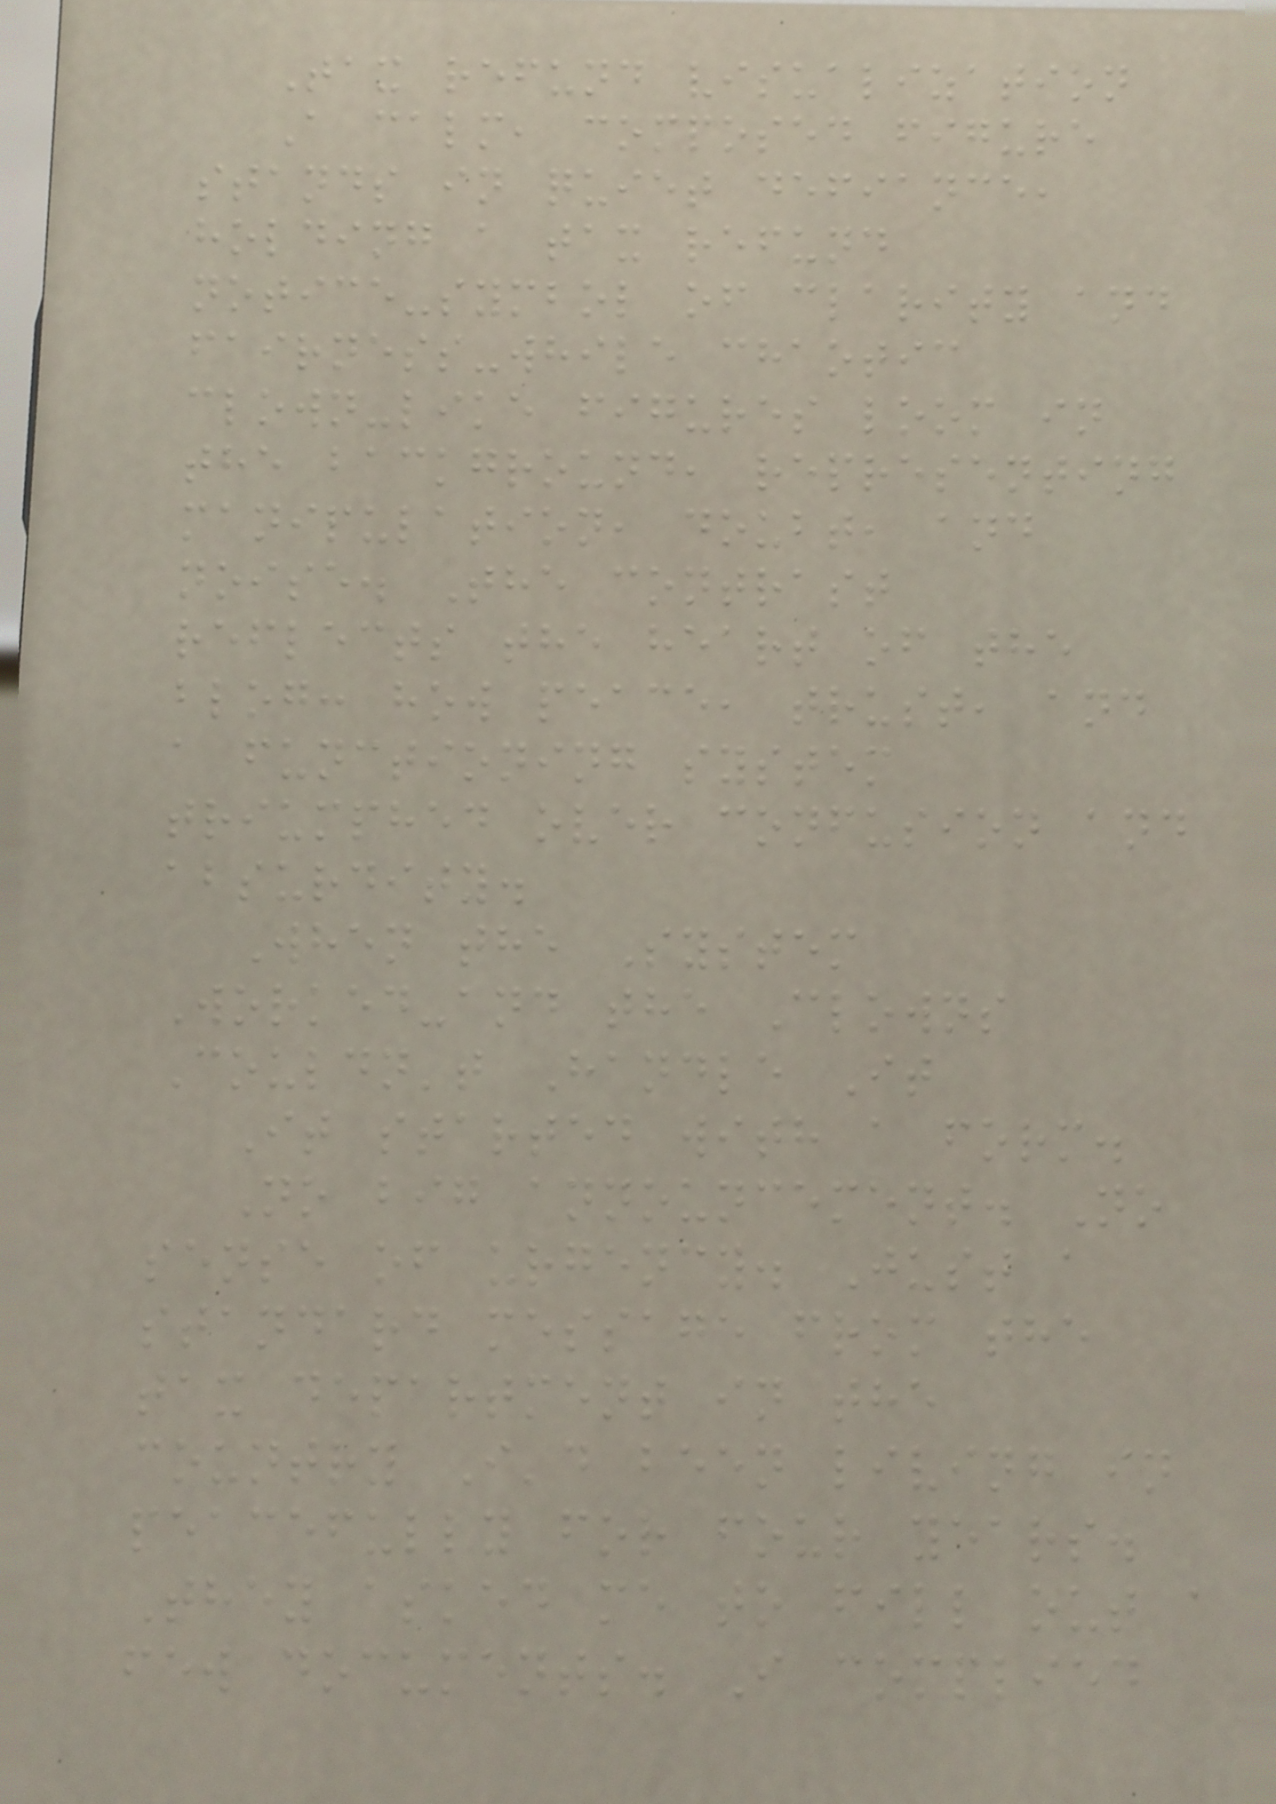Tax refund visualization
A calm, composed figure
stands in quiet defiance,
holding a tax refund
notice-symbol of clarity and
fairness-while chaotic
clown-like figures loom in
the background, representing
manipulation, doubt, and
noise. The contrast
reflects the heart of the
blog: how peace, trust, and
a functioning system
triumphed over confusion and
absurdity.
When the System
Worked-and the Clowns
Couldn't Handle It
It started with a form.
No big announcement. No
sense of urgency. Just a
standard message from the
tax department in the
country I'd been living in
peacefully for four years.
They asked me to fill out a
few documents. I complied
